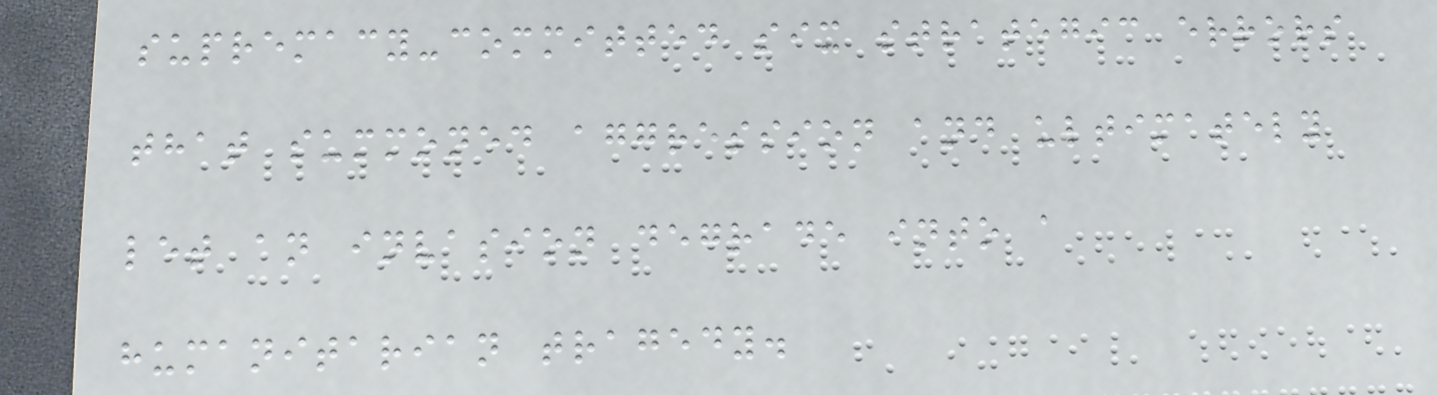supremacy-committed six strategic errors
that summoned aggression and ultimately
let an invasion degrade into a
humanitarian tragedy.
